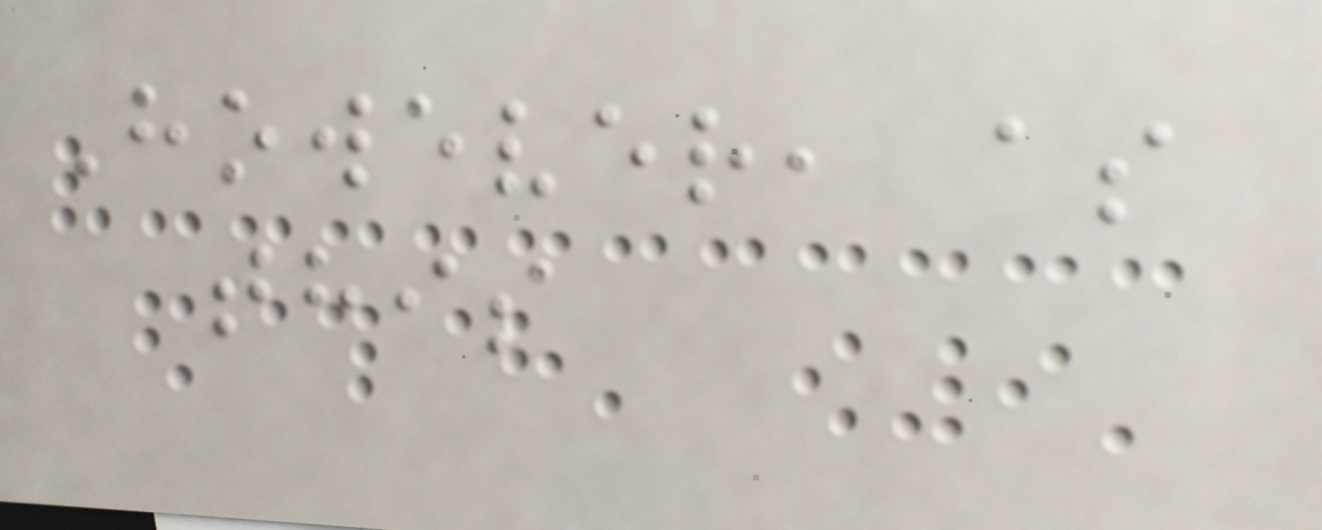However, as
this
